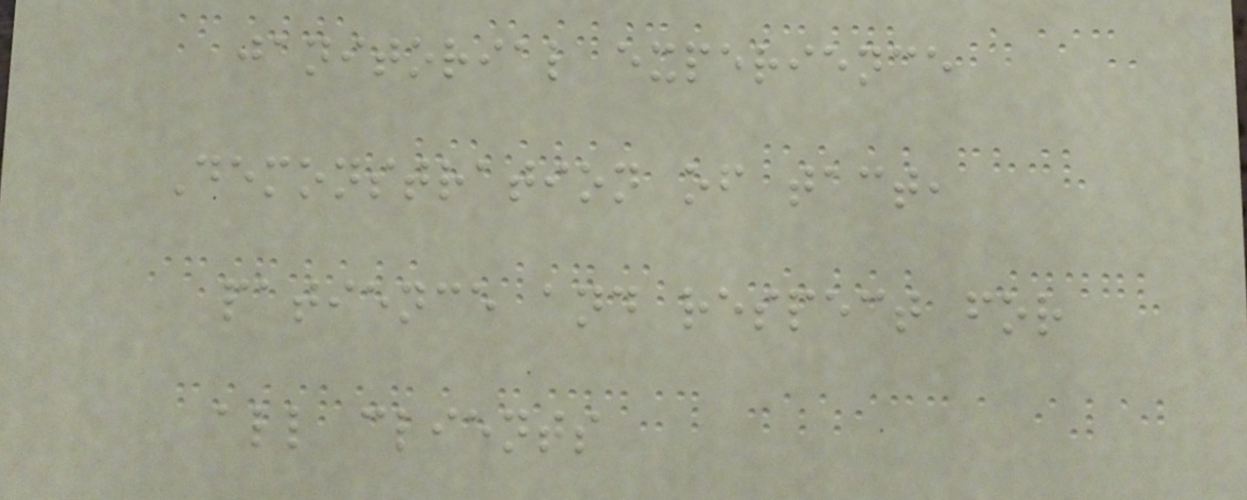janitorial experience
Demonstration of tact,
patience and respect for
all clients
